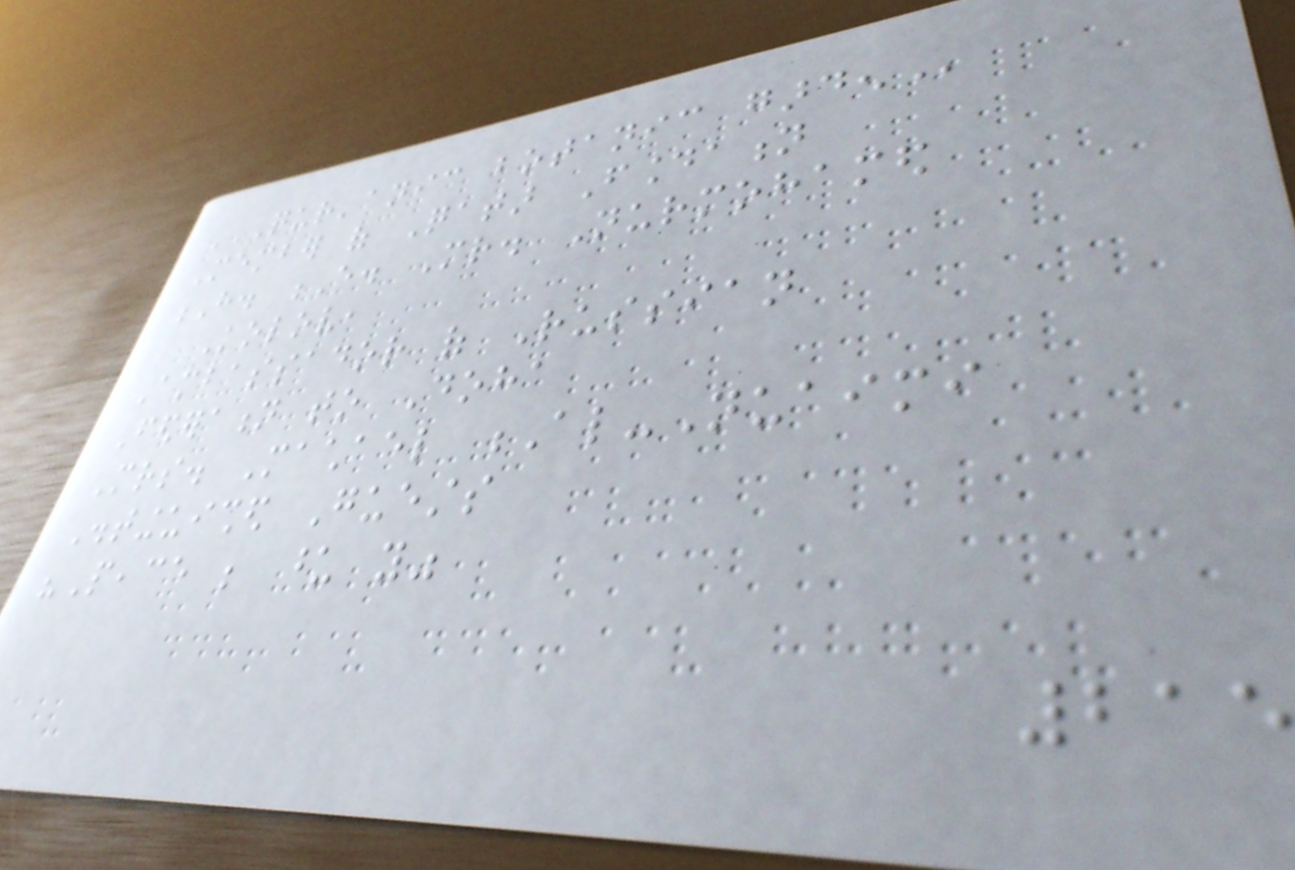QUR'ANIC BOTANIC GARDEN
Member of Qatar Foundation
H. E. Mr. Nurmohamed
Kolov,
Ambassador of Russian
Federation to Doha
Mrs. Machael Al-Nuaimi
Distinguished Guests
"Peace be upon you"
215
